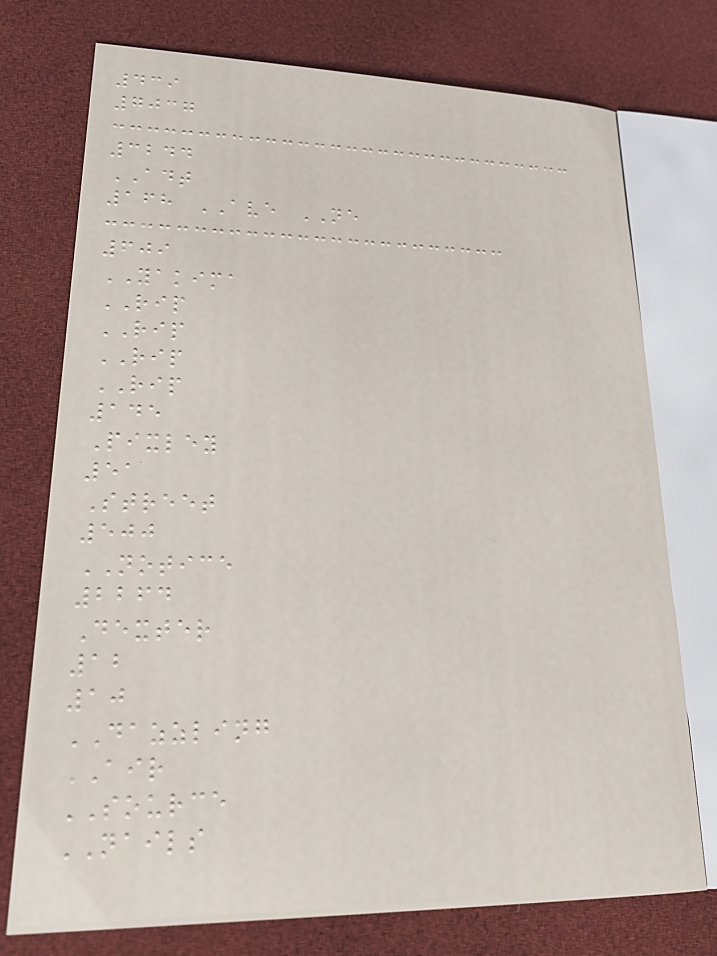439
7037
3244
ADT
168 AVE NE
609
YAKIMA
RIP
RIP
RIP
RIP
145
Pixley
51
Street
500
NOTICE
2264
Dexter
12
10
DAZZLING
AIR
SOURCE
NAILS
